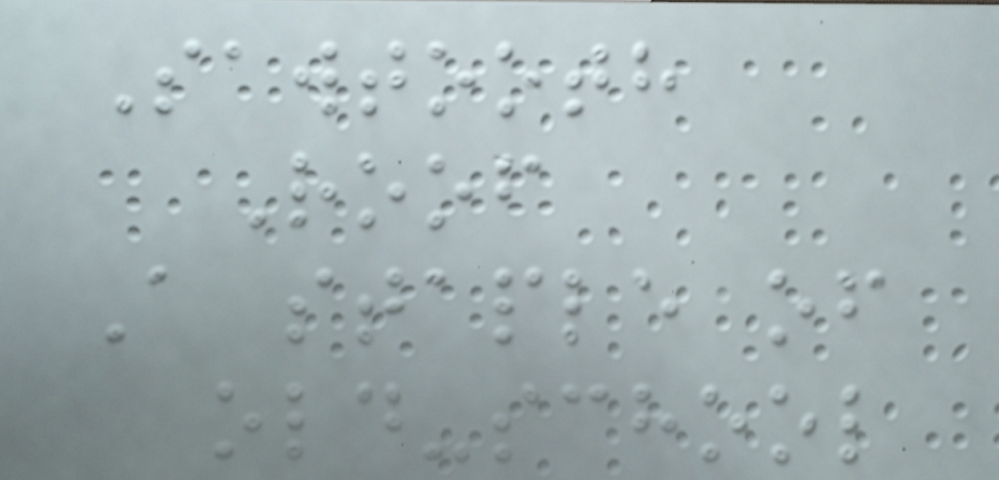Sawtooth
Roof
A staple of
old-school
